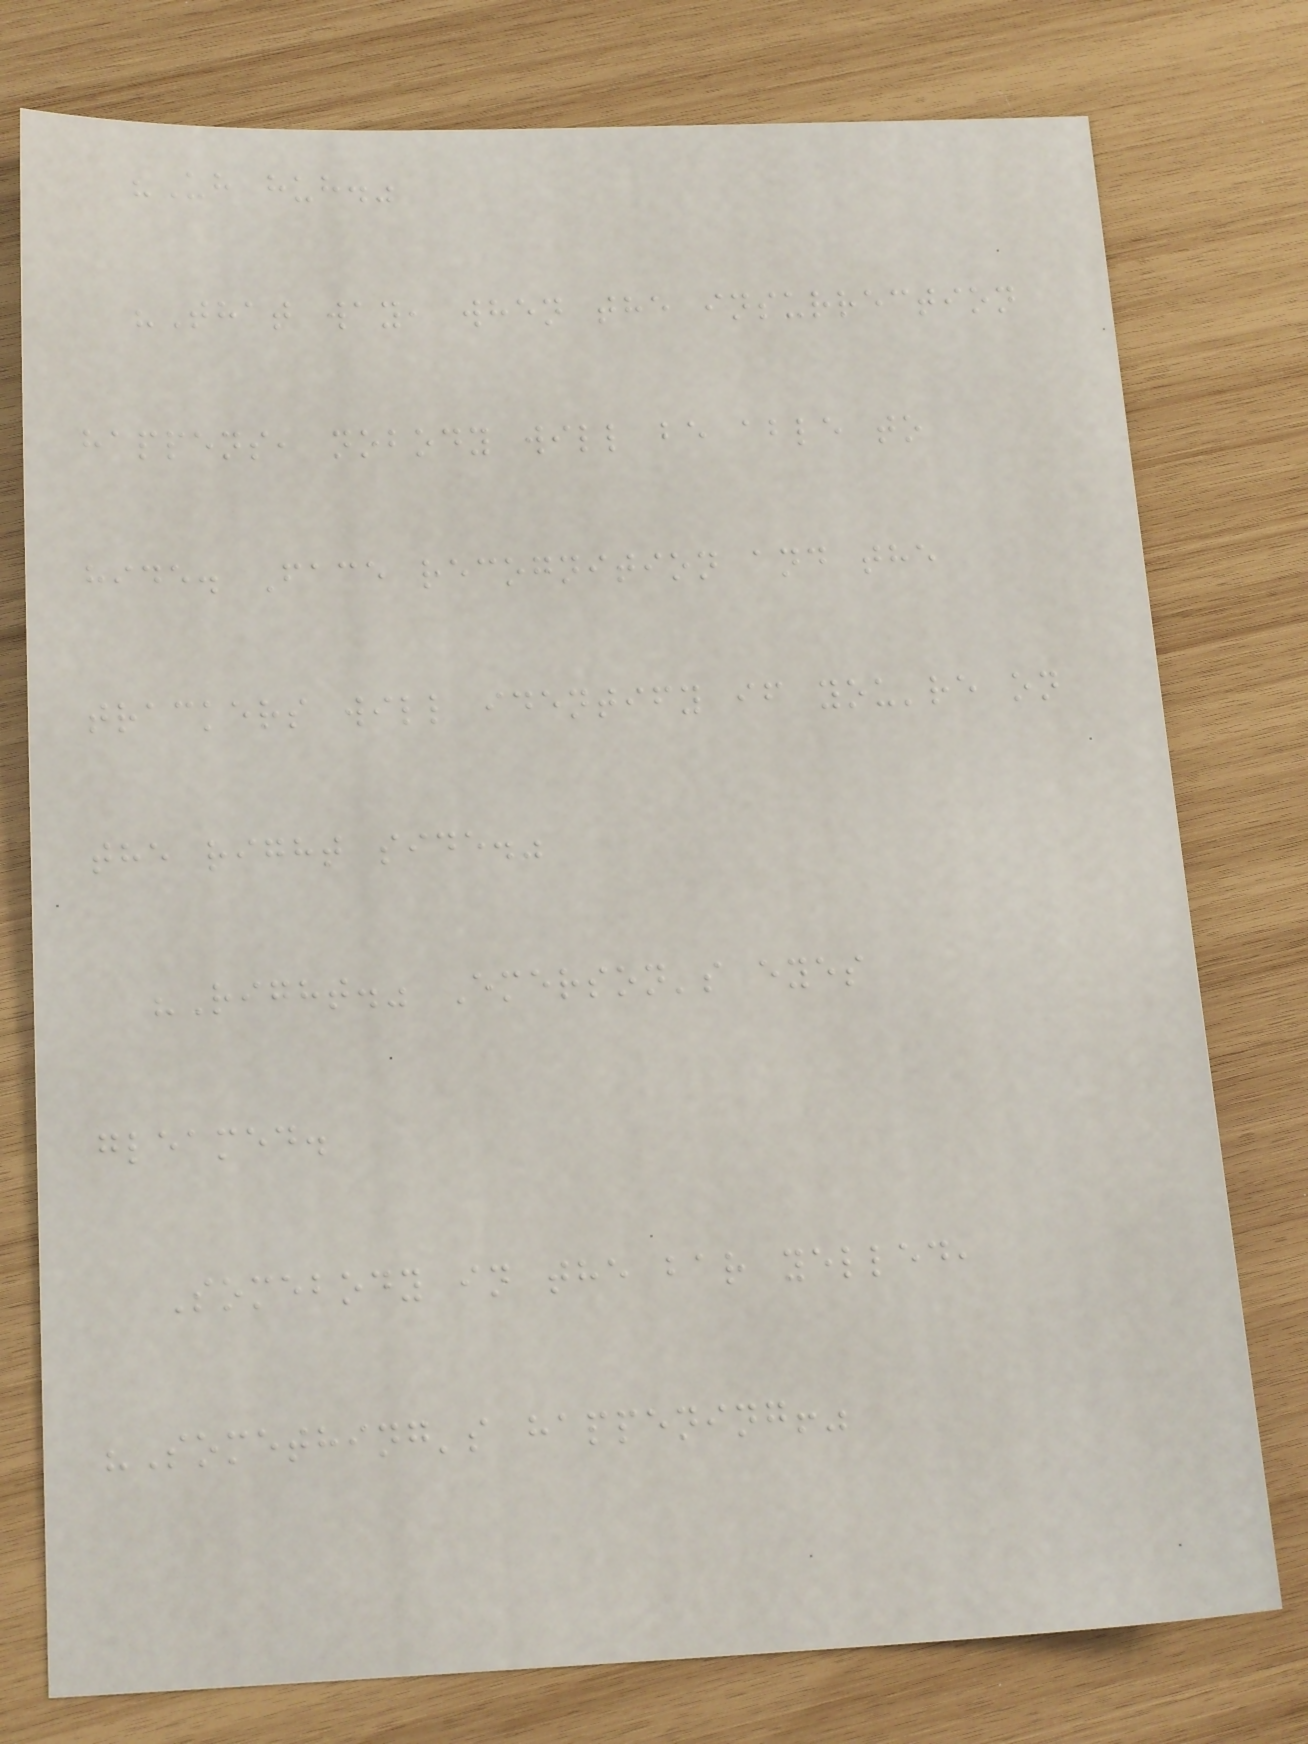"Uh huh."
"That way, when the insurrection
happens, nobody will be able to
hide. Face recognition and the
trackers will identify if you're on
the right side."
"Right." Emerson's eyes
gleamed.
Somebody in the bar yelled,
"Something's happening!"
